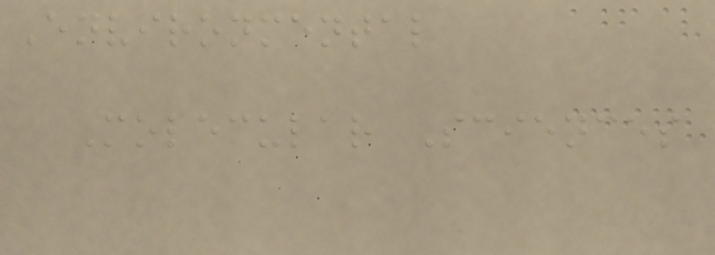Environmental
Molecular Sciences
